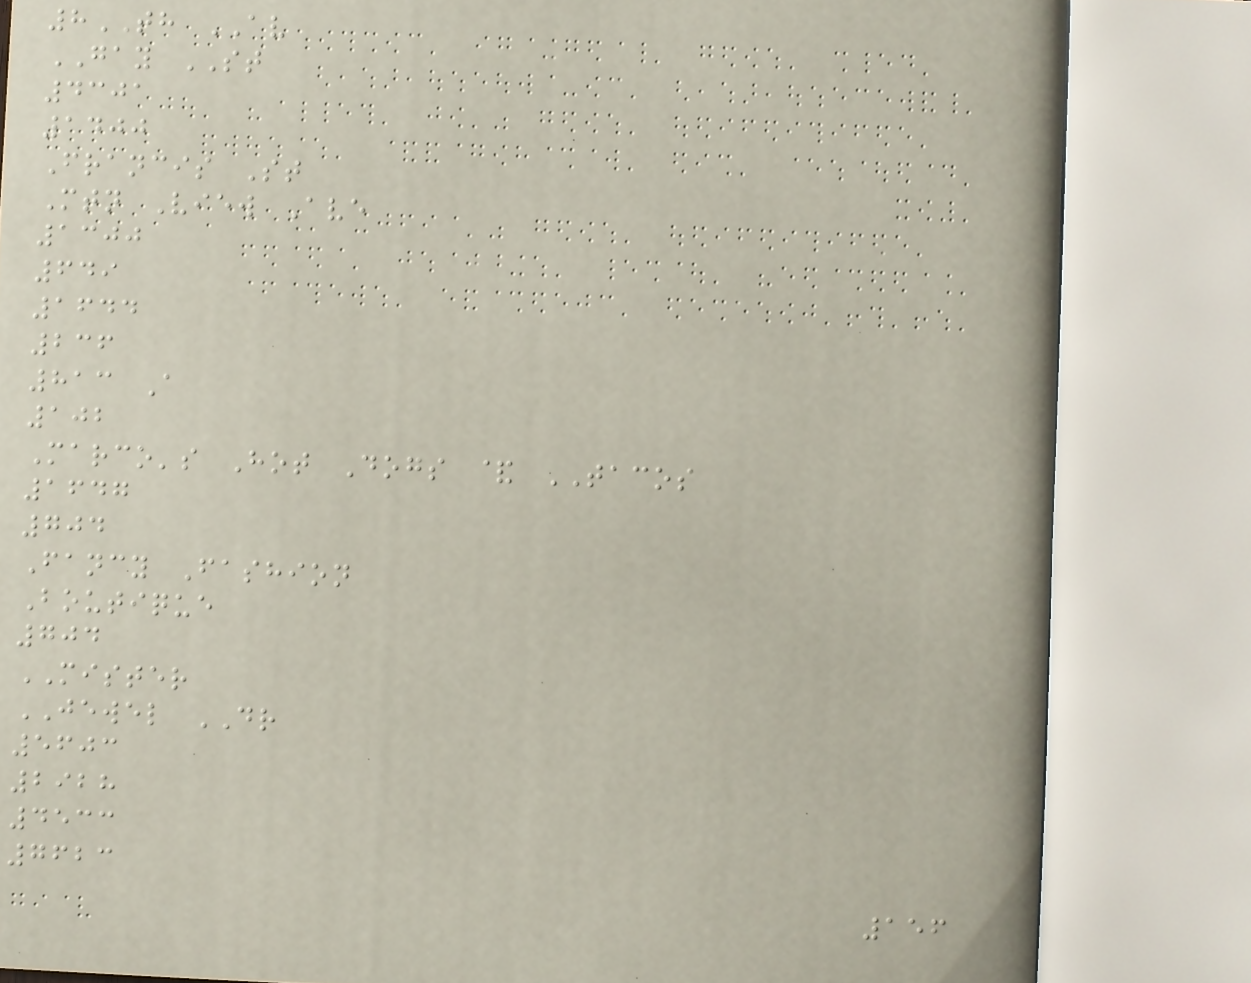8TH AV
GAY ST
4301
1400
Francis St
Mtn View Ave
1300
649
1644
236
813 A
102
Marco's Hot Dogs & TACOS
1647
704
Fancy Fashion
Boutique
704
MISTER
JEWEL DR
5603
2928
4533
7623
156
